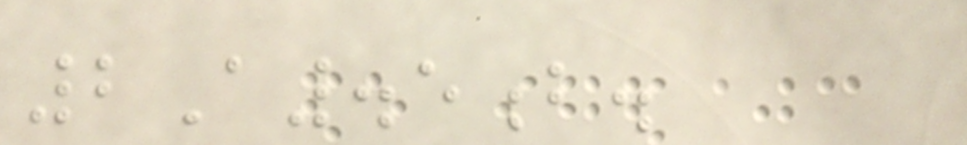2A.5b.
